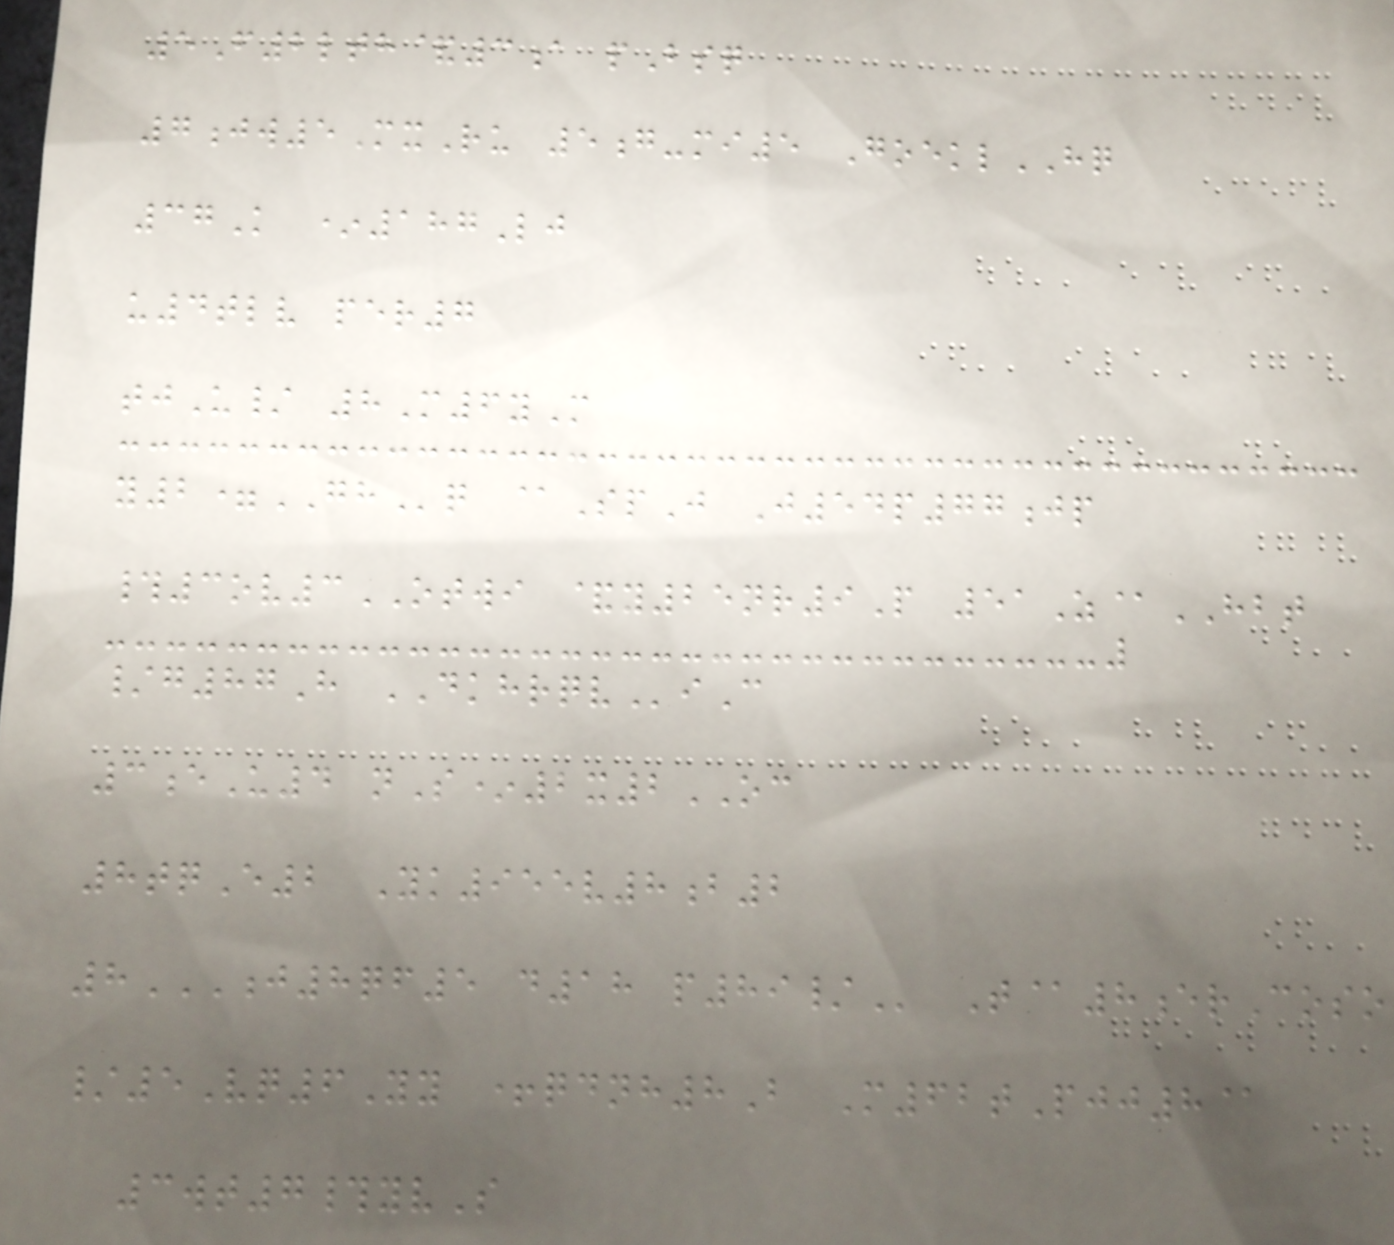5F2lth&3a pBsq
7jw5MxRu 5g-mi5 GoeklHQ
37K *187Lj
u4tlv per7
tjU/ 8M6yM
y2=GHq @SpJ J54p77jp
#3ov3OTWI &y25nr9P 51Z@HBT
/g87H DKHRQViC
3eU4 nS*2x2OC
8tqE2 Yk955v8b2
8J8QF5 D18 P89/ T@8erCoso
/5Vq6Yy +qdnh8B M62tPjj8@
3wt7#yvS
